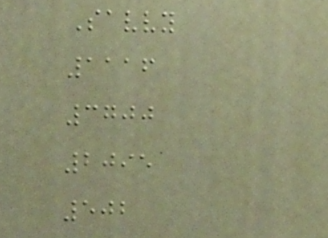Savvy
1116
3700
2095
502
